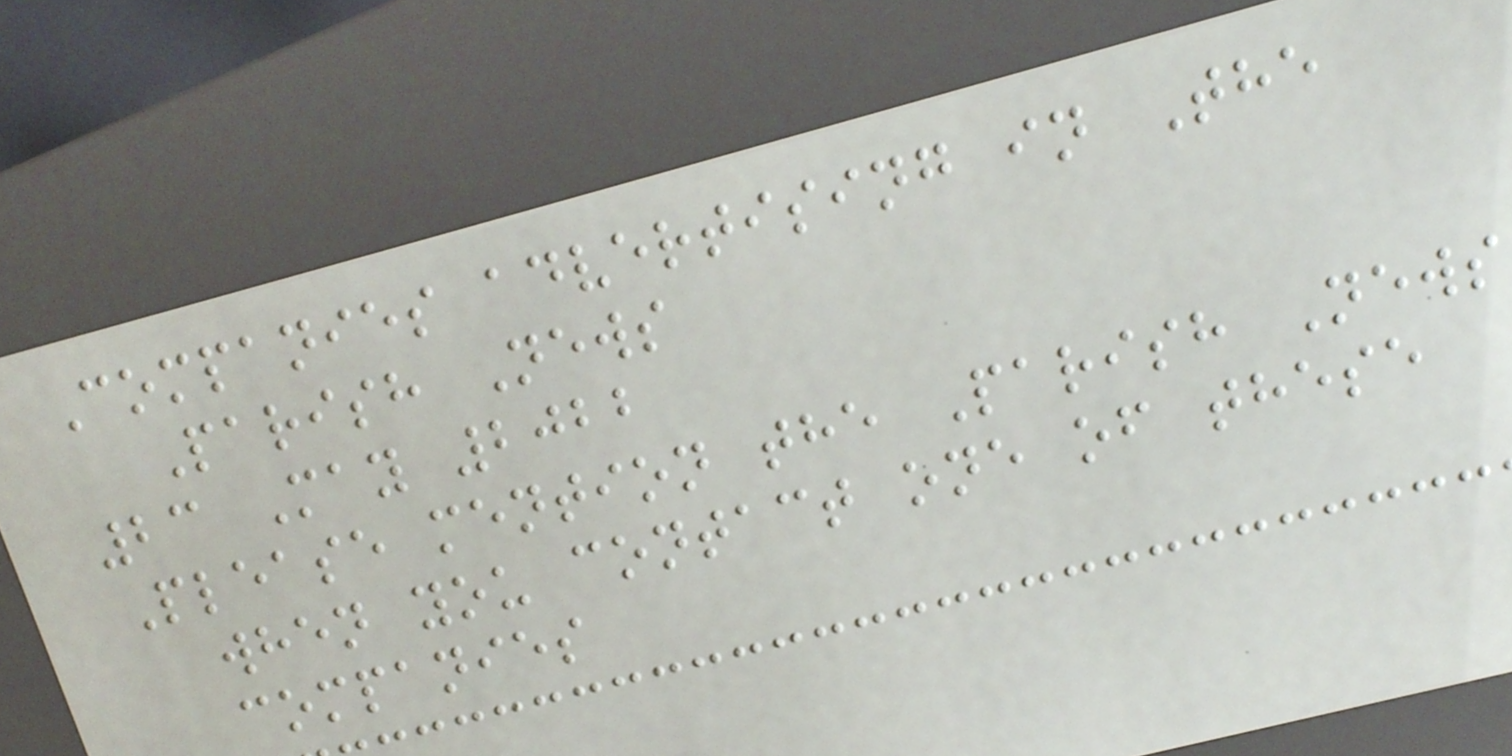Companies advertising in The
Parish News
23 May 2022
Please mention the Parish News
when you contact one of these
companies
